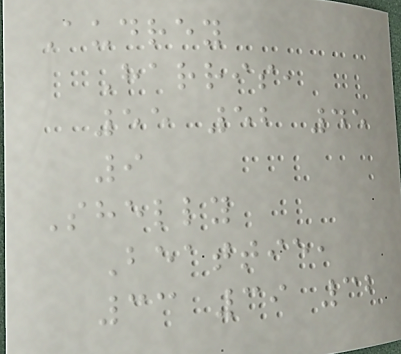Audrey
Harris,
55 52 45
9
Shelly
Beattie,
33 39 32
